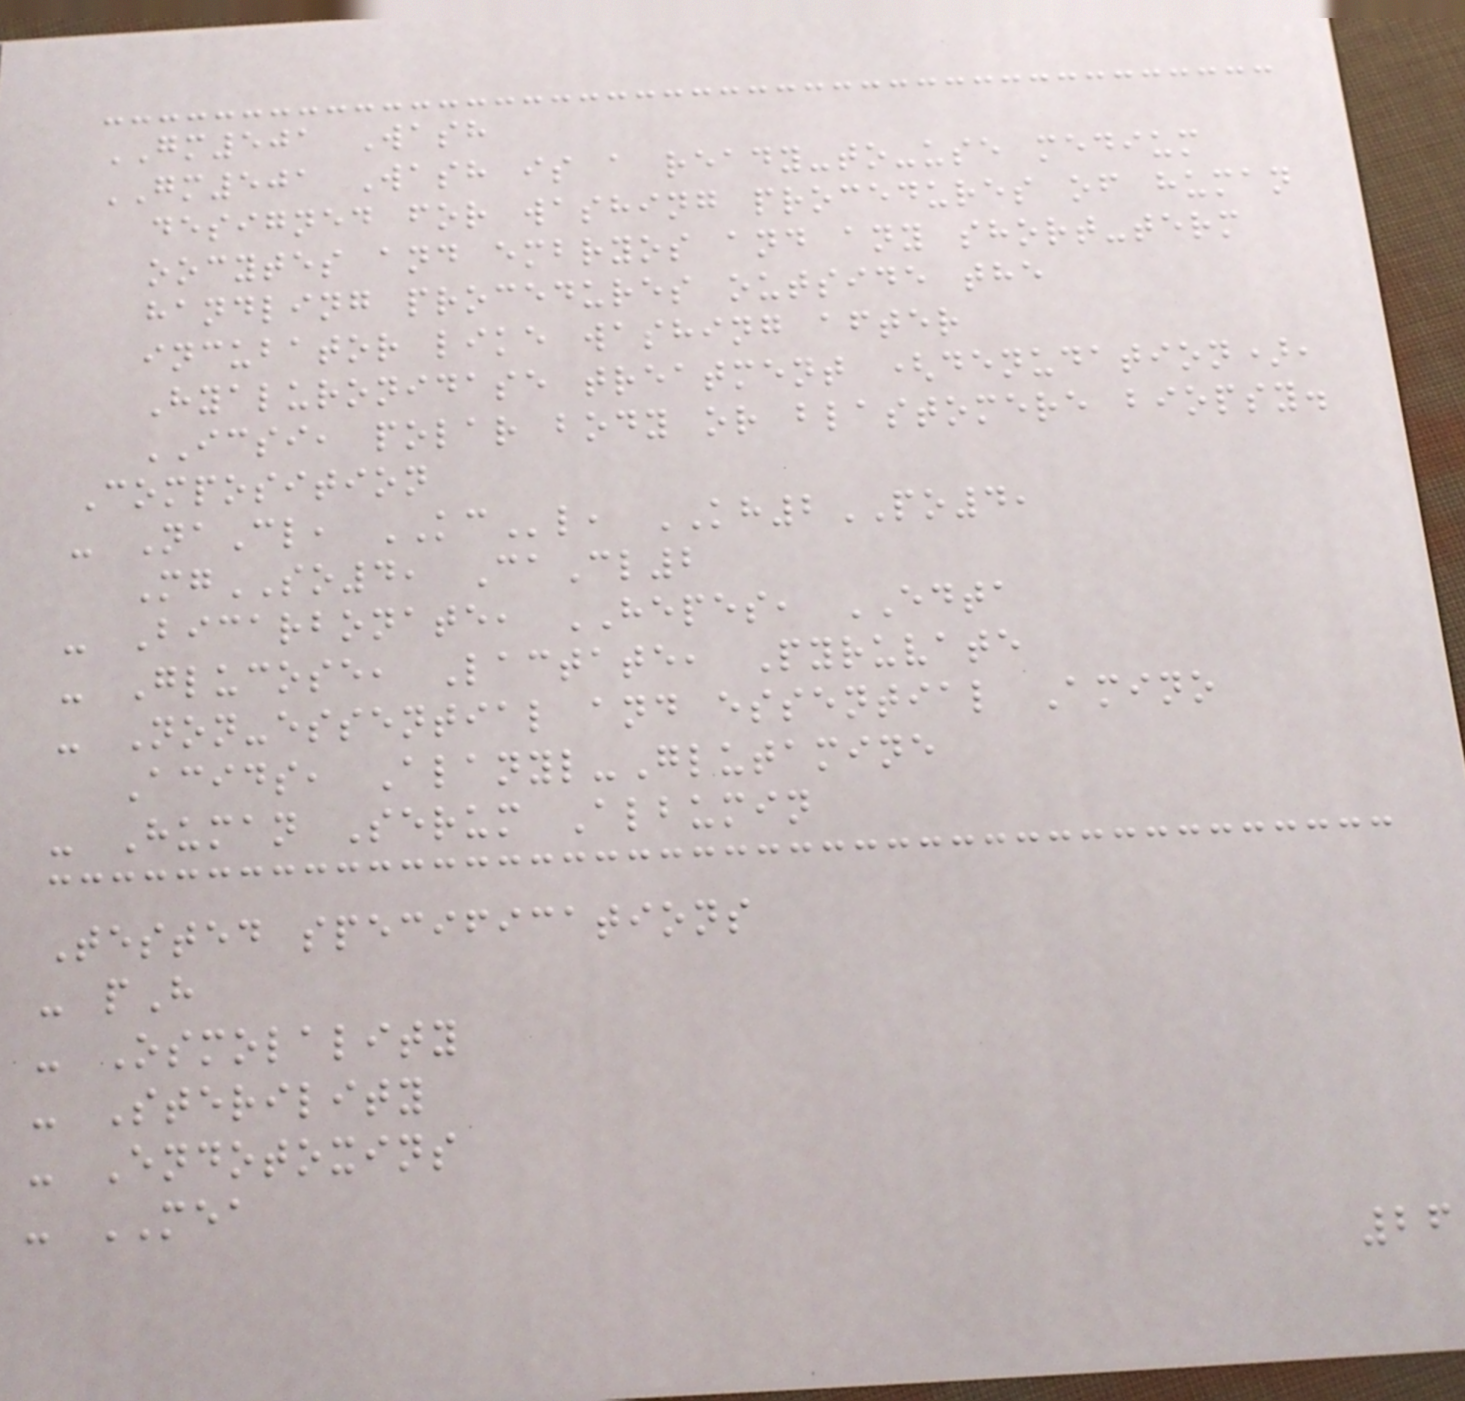GM501 Wash
GM501 Wash is a ready-to-use medium
designed for washing procedures of human
oocytes and embryos and any short-term
handling procedures outside the
incubator like washing after
Hyaluronidase treatment (denudation),
ICSI, polar body or blastomere biopsy.
Composition
- NaCl, KCl, KH2PO4,
MgSO4, CaCl2
- Bicarbonate, HEPES, EDTA
- Glucose, Lactate, Pyruvate
- Non-essential and essential Amino
Acids, Alanyl-Glutamine
- Human Serum Albumin
Tested specifications
- pH
- Osmolality
- Sterility
- Endotoxins
- MEA
26
